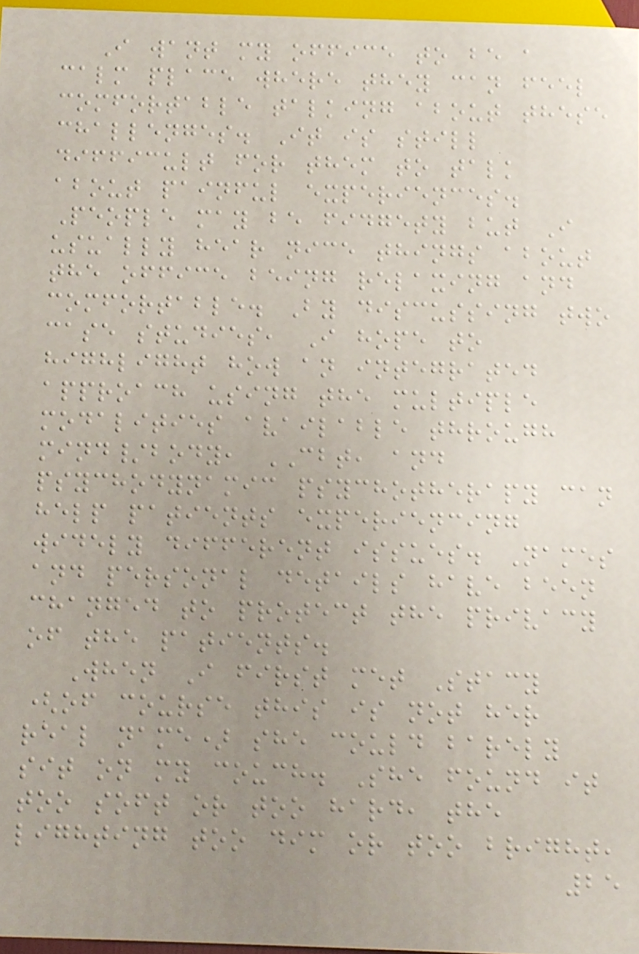I want my office to be a
calm place where they can feel
comfortable talking about these
challenges. It is still
difficult for them to talk
about painful experiences.
People may be fidgety but I
usually hear nice things about
the office being relaxing and
comfortable. By discussing two
case studies, I hope to
highlight how an integrated
approach using the multiple
modalities available through
mind/body, CBT, and
psychodynamic psychotherapy can
help patients experiencing
widely different issues. Names
and personal details have been
changed to protect the privacy
of the patients.
When I first met Stacy
(of course this is not her
real name) she could barely
sit on my couch. She found it
too soft or too hard, the
lighting too dim or too bright,
25
